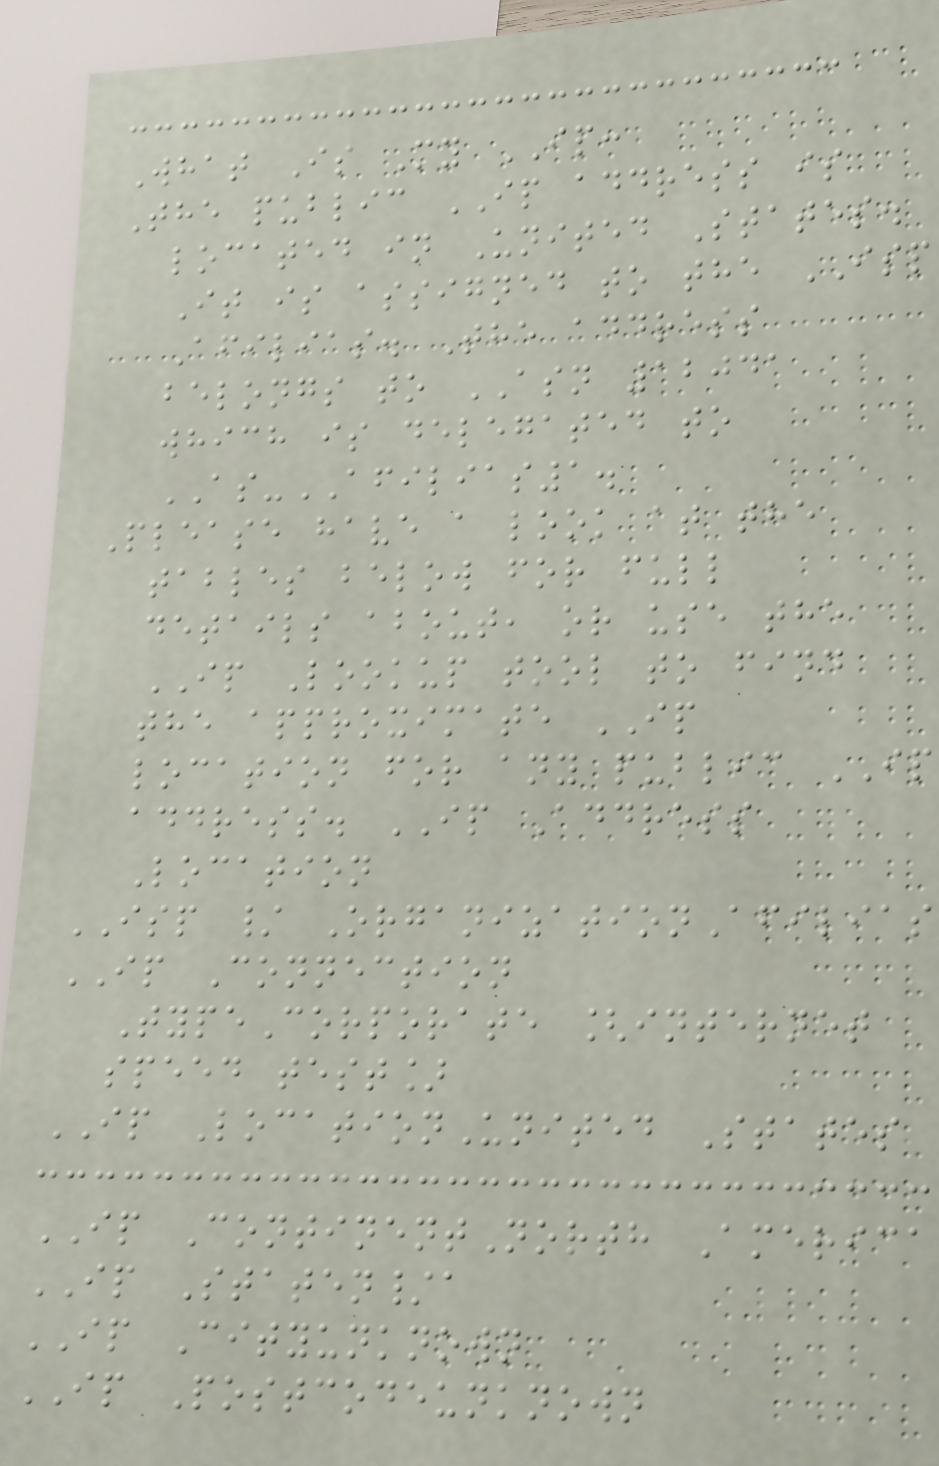What Is My IP:
The public IP address is
located in United States.
It is assigned to the ISP
Afilias. The address
belongs to ASN 12041
which is delegated to
AS-AFILIAS1.
Please have a look at the
tables below for full
details about, or use the
IP Lookup tool to find
the approximate IP
location for any public IP
address. IP Address
Location
ISP / OrganizationAfilias
IP Connection
TypeCorporate [internet
speed test]
IP LocationUnited States
IP ContinentNorth America
IP Staten/a
IP Cityunknown
IP Postcodeunknown
